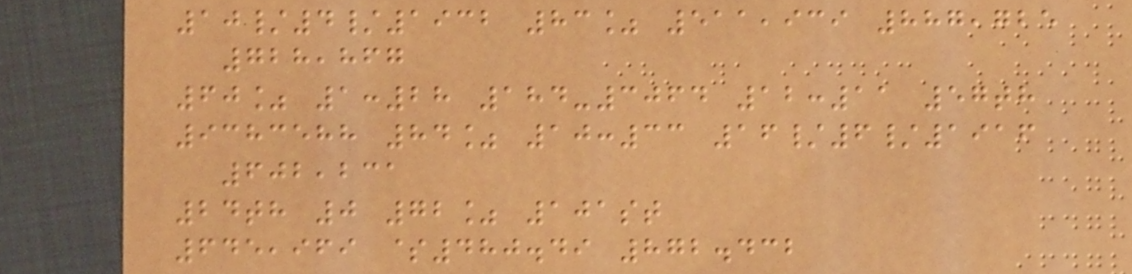10/4/1932 83% 511,939 887,725
728,867
60% 1:28 184-3064 12:11 57th
9383588 84% 10:33 16/6/1916
602,231
24th 0 72% 101st
645,969 $480.49 872.432
